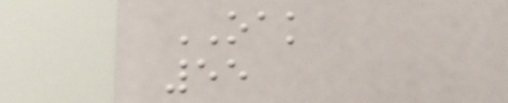OAK
55
